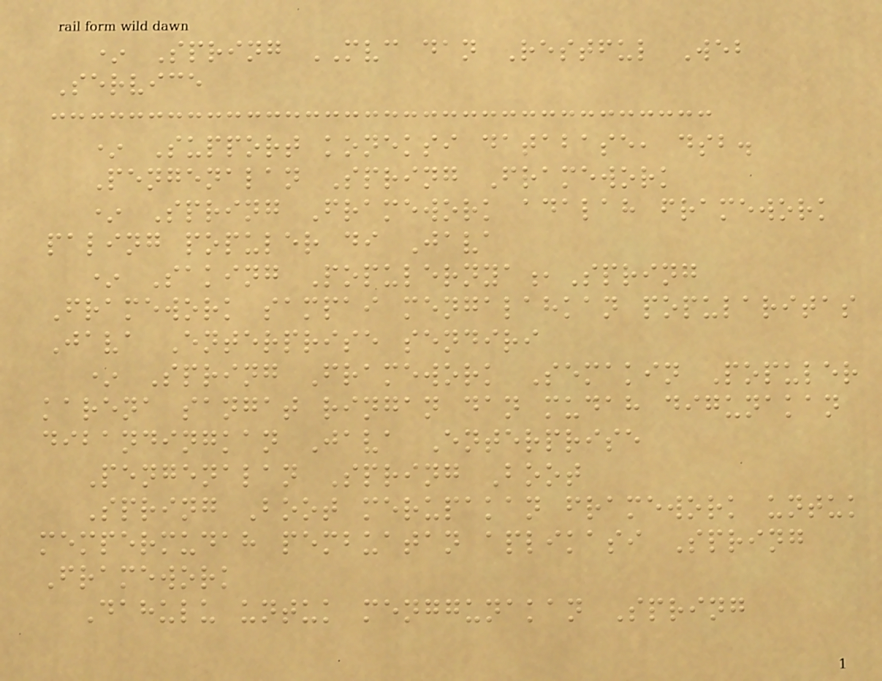* Spring MVC dan Restful Web
Service
* Support koneksi database, dsb.
Pengenalan Spring Framework
* Spring Framework adalah framework
paling populer di Java
* Saking Populernya,Spring
Framework sampai mengalahkan popularitas
Java Enterprise sendiri
* Spring Framework Semakin Populer
karena sangat ringan dan mudah digunakan
dibandingkan Java Enterprise
Pengenalan Spring Boot
Spring Boot merupakan framework untuk
mempermudah pembuatan aplikasi Spring
Framework
Dahulu untuk menggunakan Spring
